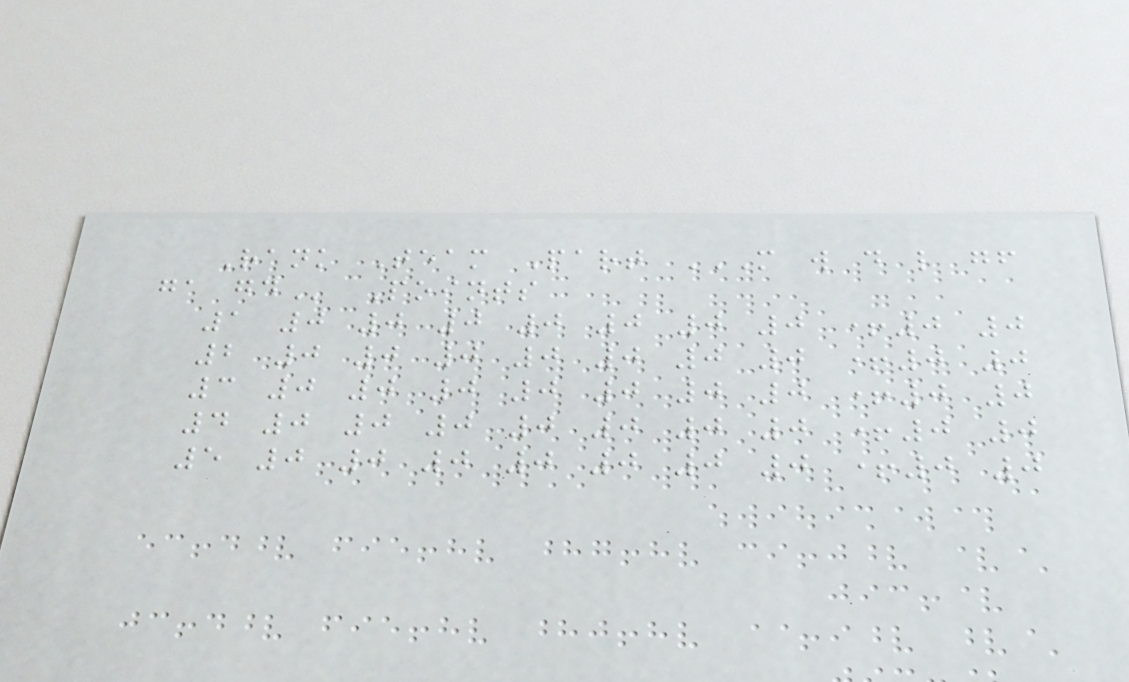Rank Team Part M W D L GF
GA GD Points
1 0 0 0 0 0 0 0 +0 0
2 0 0 0 0 0 0 0 +0 0
3 0 0 0 0 0 0 0 +0 0
4 0 0 0 0 0 0 0 +0 0
5 0 0 0 0 0 0 0 +0 0
